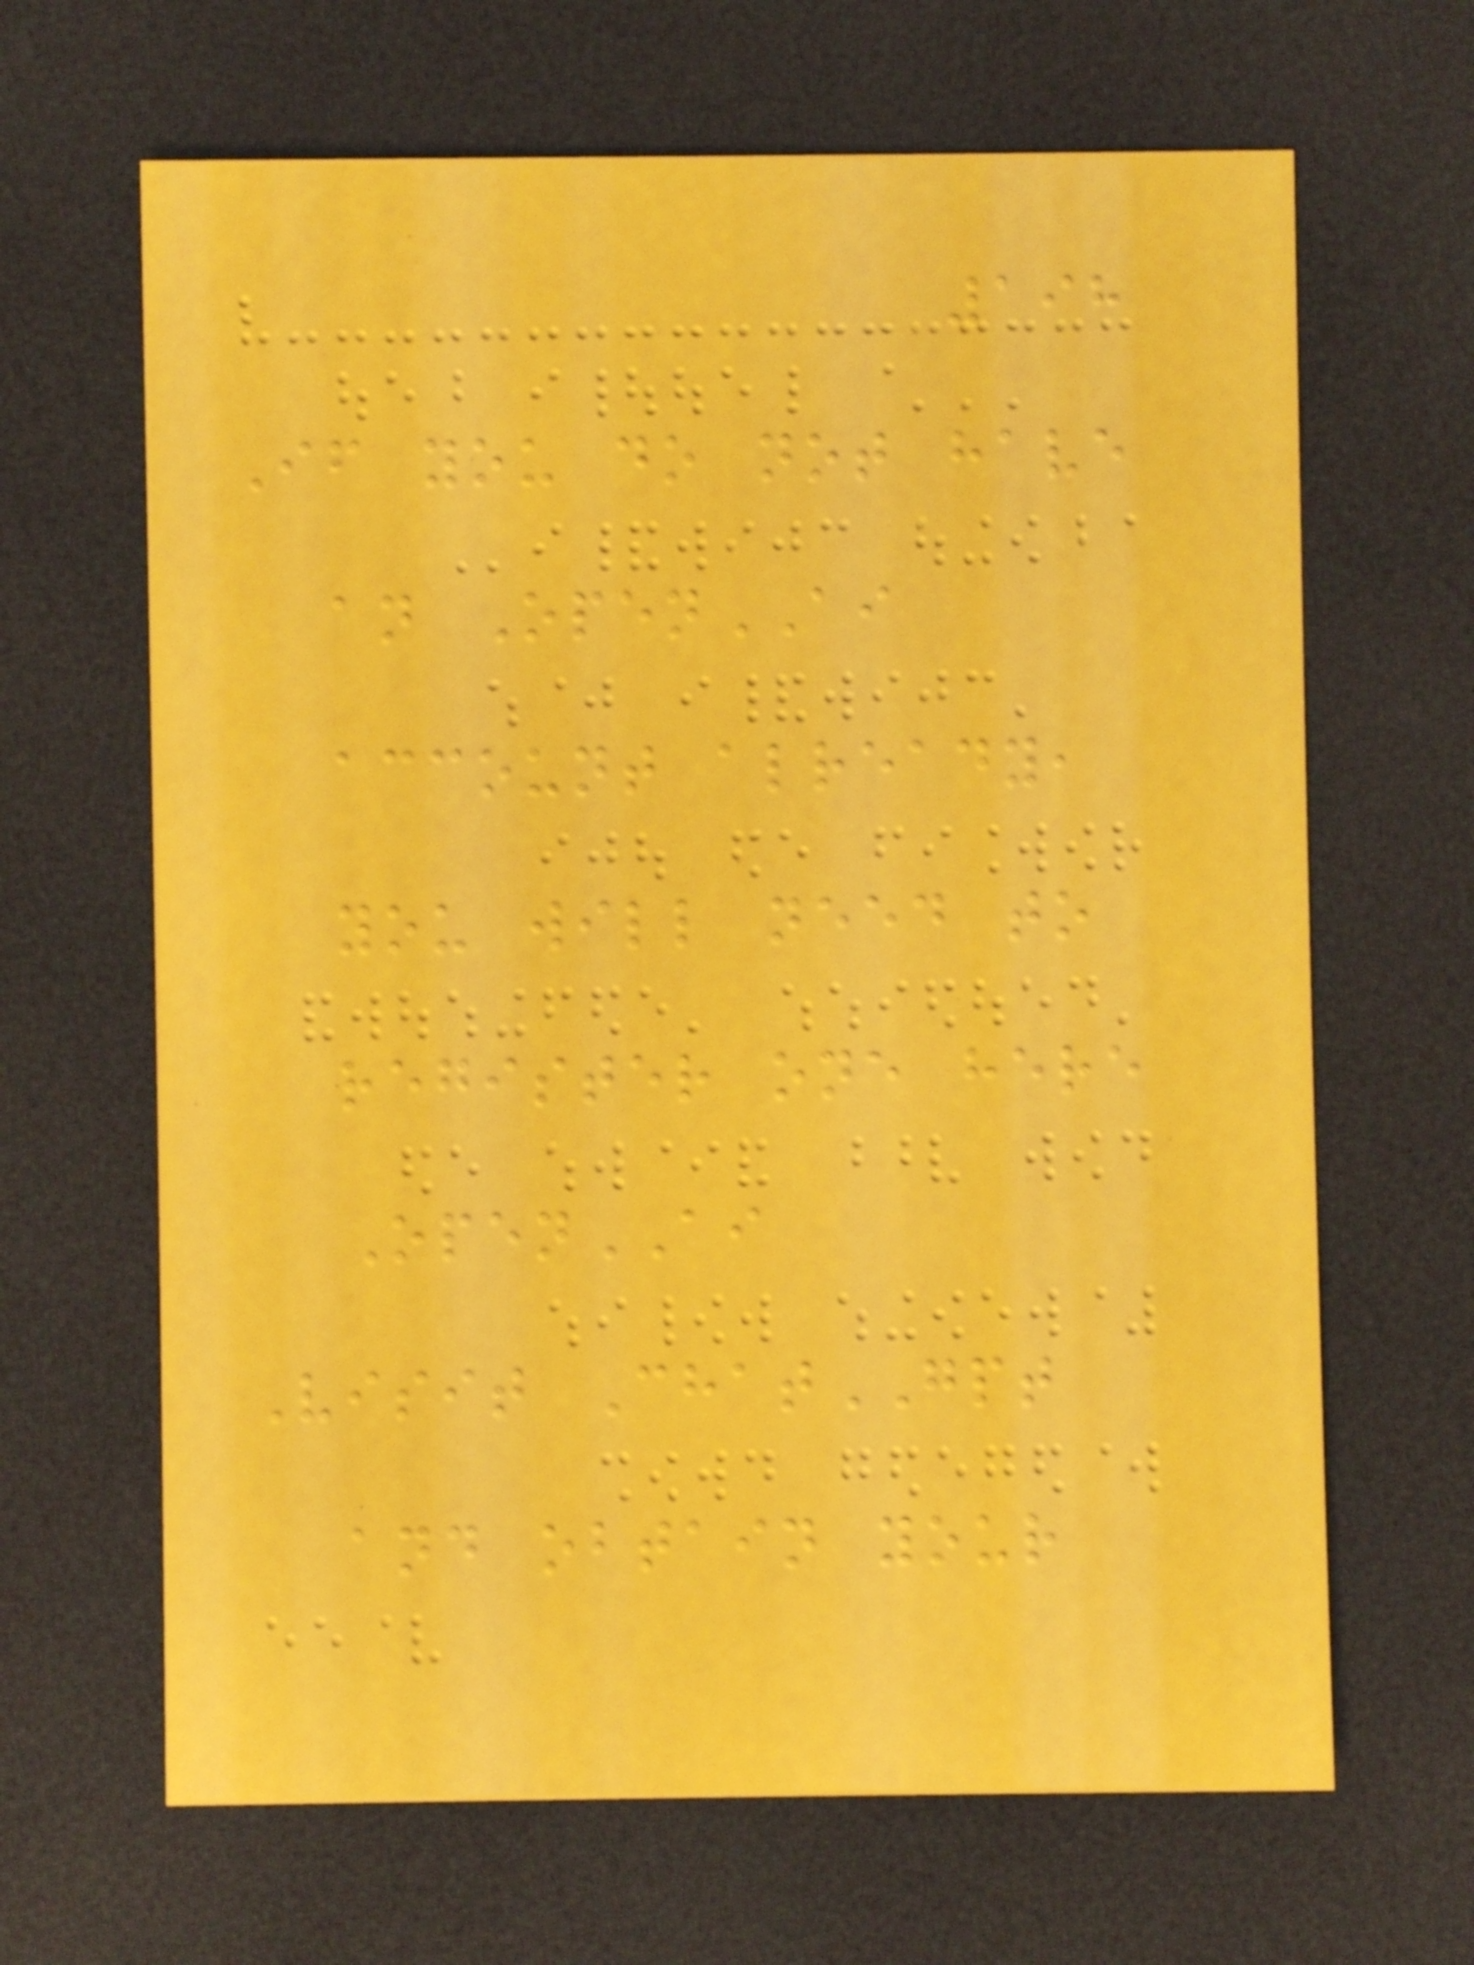198
If you do not have
an OpenAI
account already,
you will need to
register one here
OpenAI
Visit ChatGPT
and obtain your
